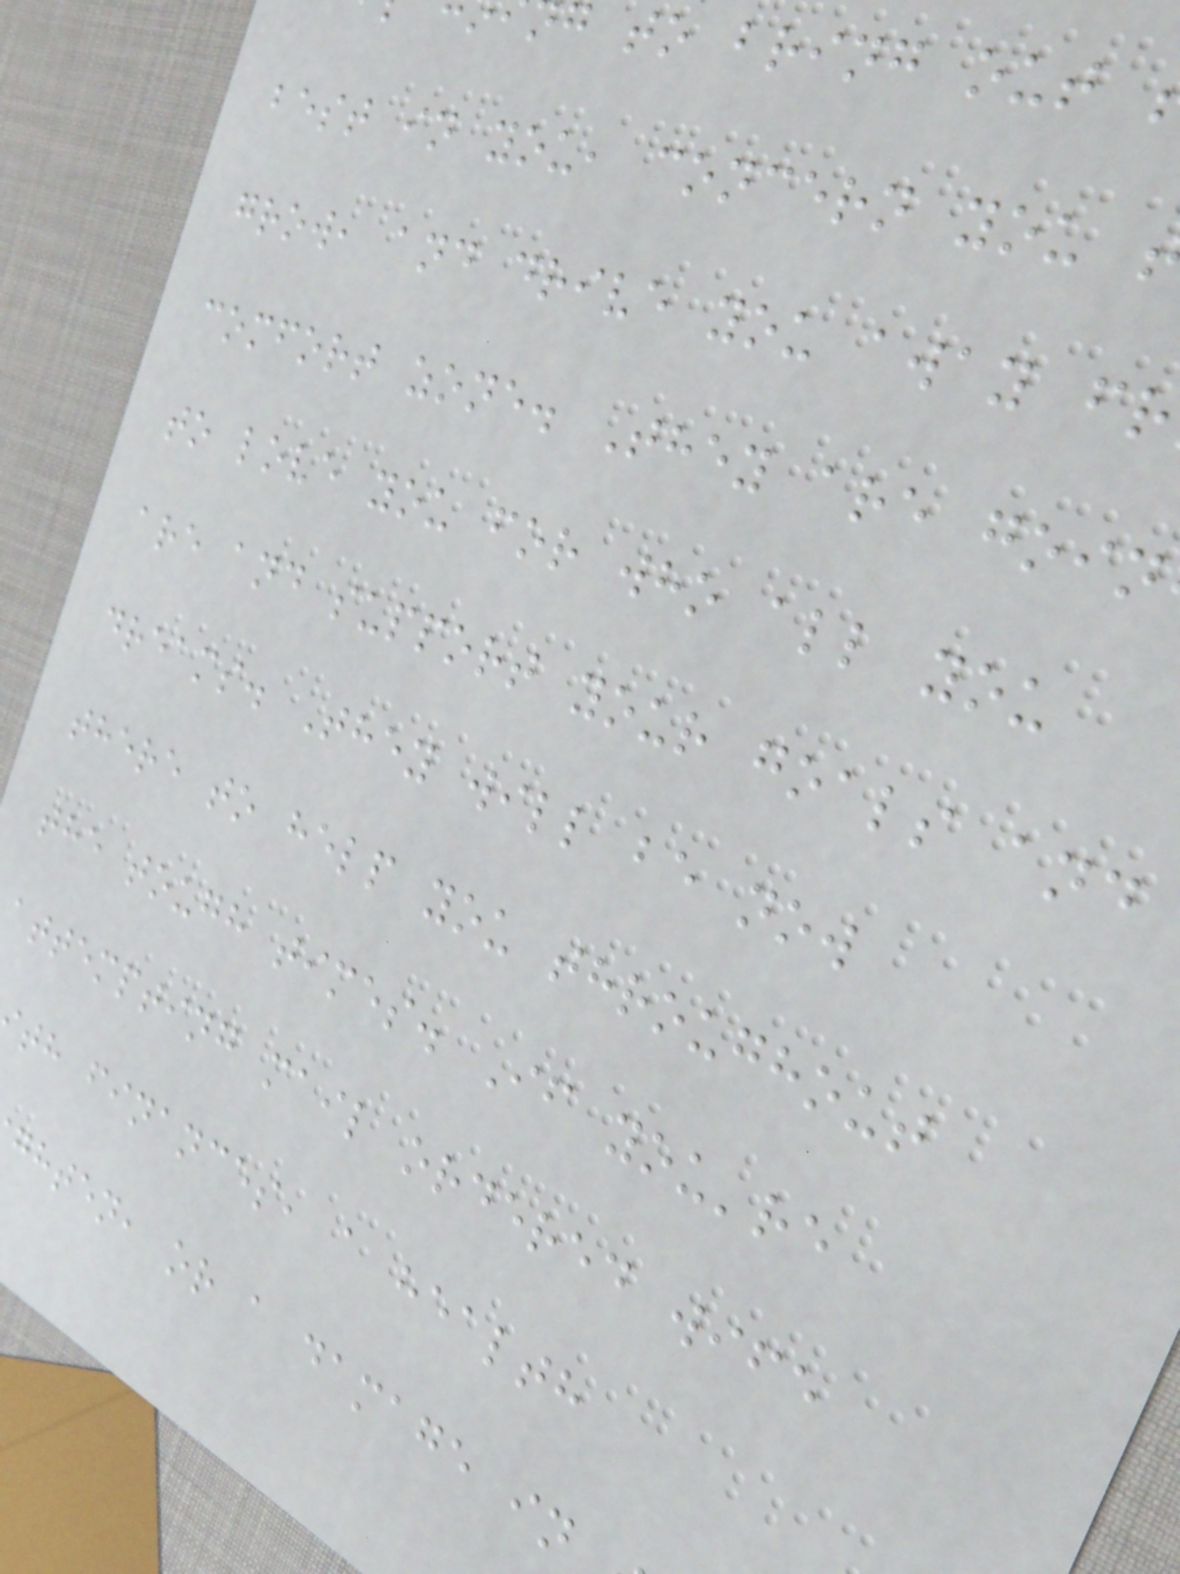g to bring out
best in you, concern you
grow, and drive you away fr
comfort zone. They are goin
to love you for who all you
are and support your goals and
dreams. They will be now
there to help you throughout
the tough times. If you're
attempting mail ordered wife
th finances, a health
ghten, or a damage in
